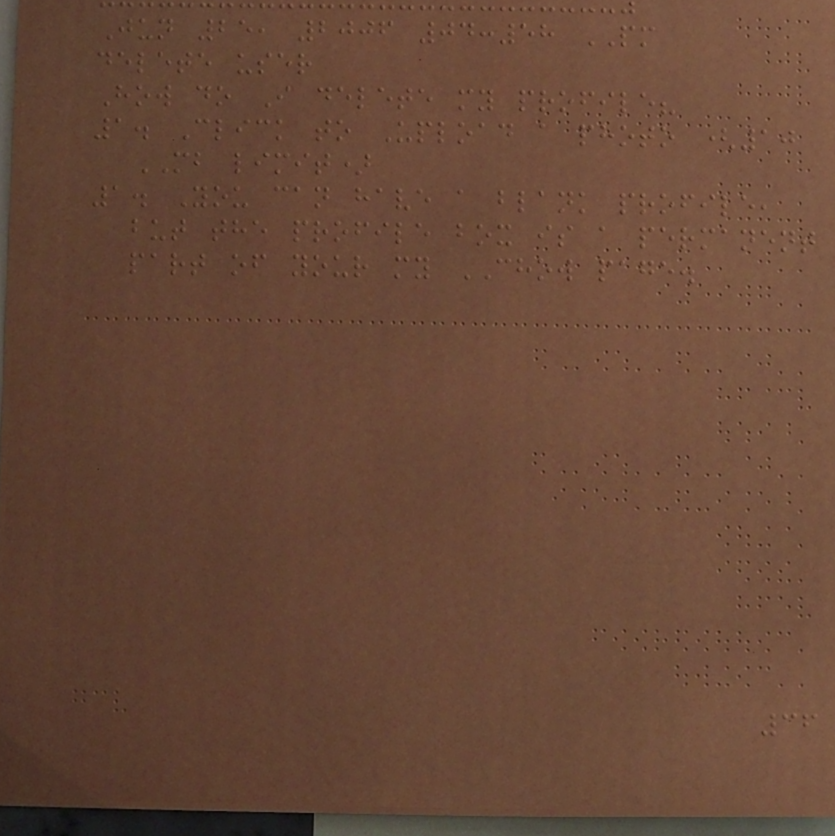Jun 25, 2006 04:58 PM
delete user
How do I delete my profile?
1. Click to Upload a photo (10
MB limit)
1. You can have a blank profile,
but the profile box is a permanent
part of your my CHOW page.
36
